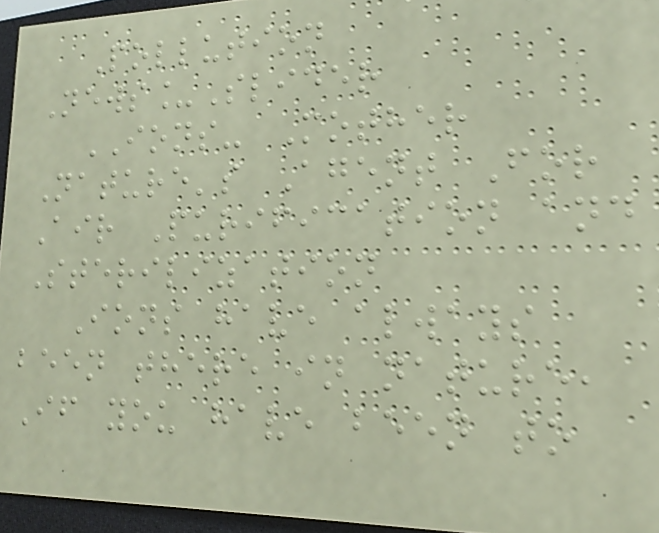Pollution
News_Slider
IONS- Mother
Nature's Agent For
Air Purification and
Sterilization
Ions have always
been there in nature,
If you have been to
